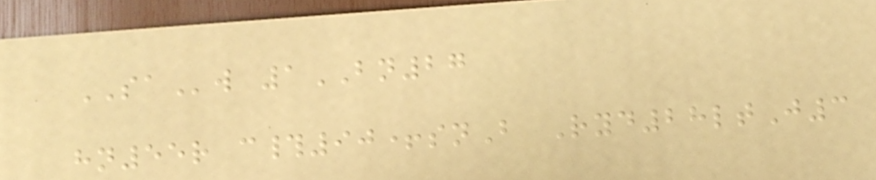SAw 1BN27
hn55r c#90+snB Ryd28ltJ3
